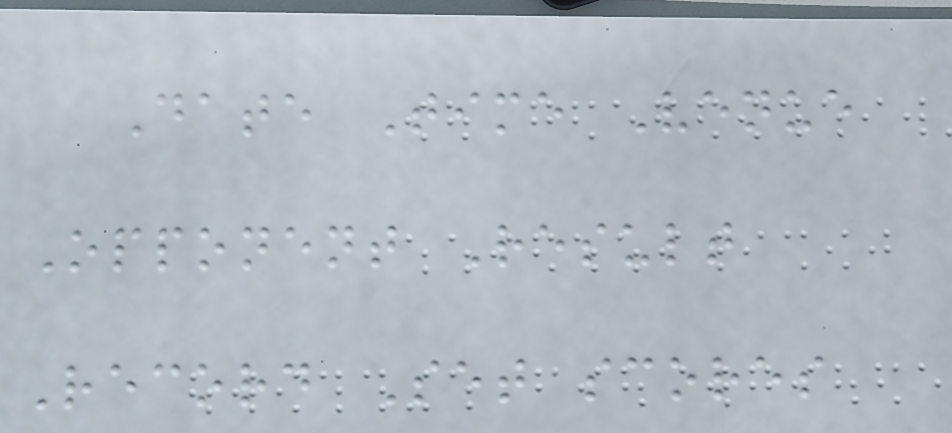Date Time Venue
Opponent Result
Record Set scores
